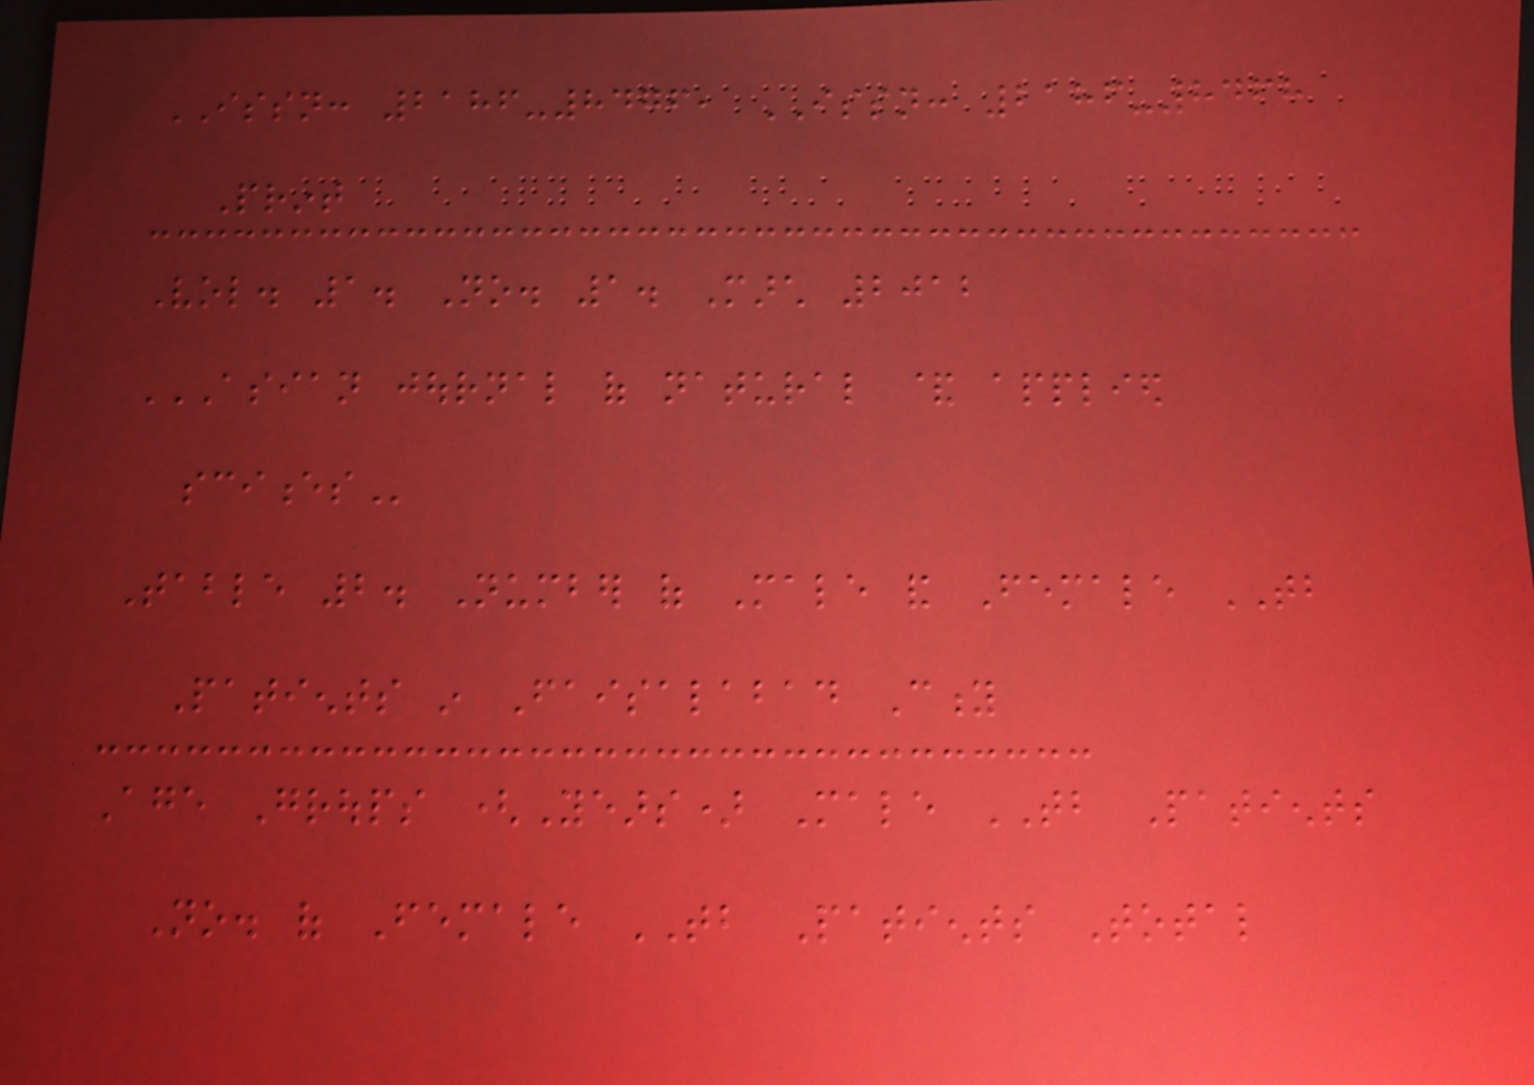ISSN: 2186-8476, ISSN: 2186-8468
Print
Vol. 1. No. 1. March 2012
ASIAN JOURNAL OF NATURAL & APPLIED
SCIENCES
Table 2. Number of Male and Female TB
Patients in Faisalabad City
Age Groups (Years) Male TB Patients
No. of Female TB Patients Total
